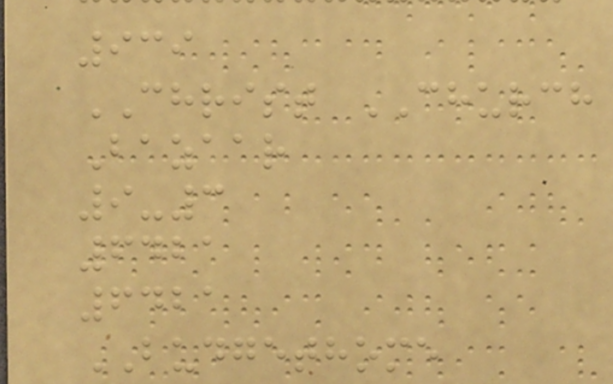939
CHRIST CHURCH
Bazaar
9-3
6421
6421
BUDGETHOME
